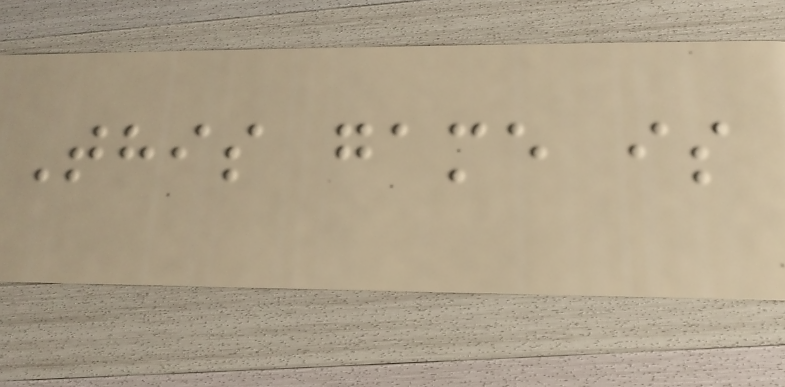This game is
